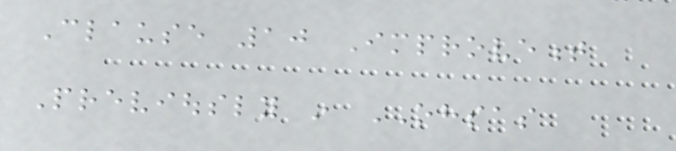Clause 10 Improvement
Previously in OHSAS
